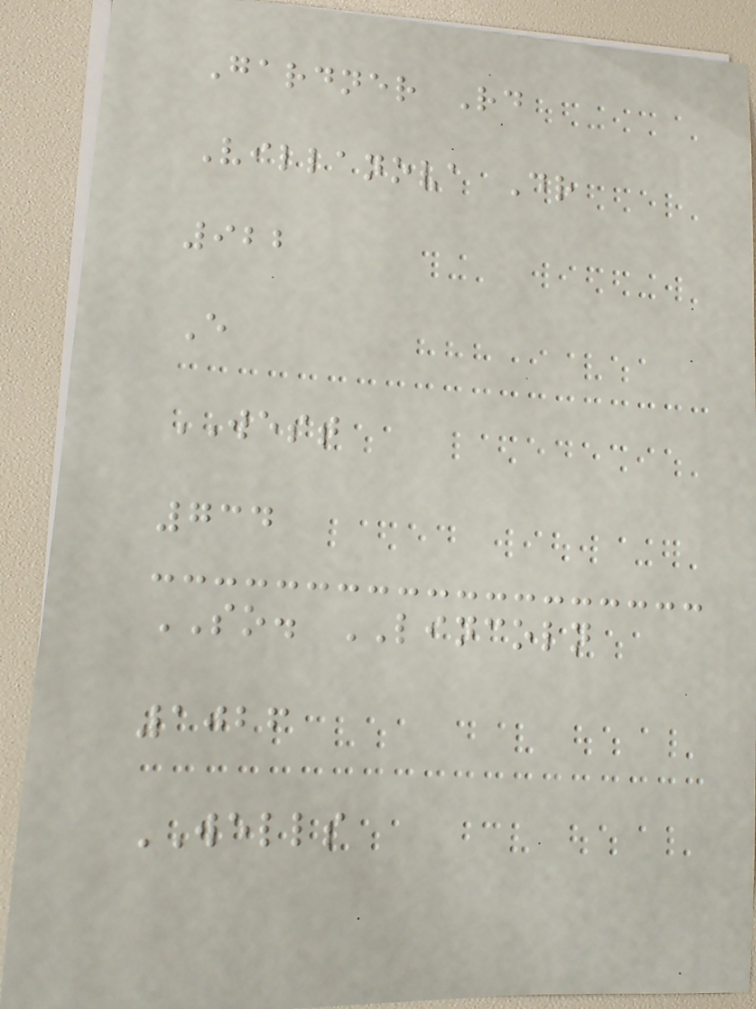Gardner Rd
Villanova Dr
922
E
WEST
734
SO. LINCOLN
1026
WELLS
